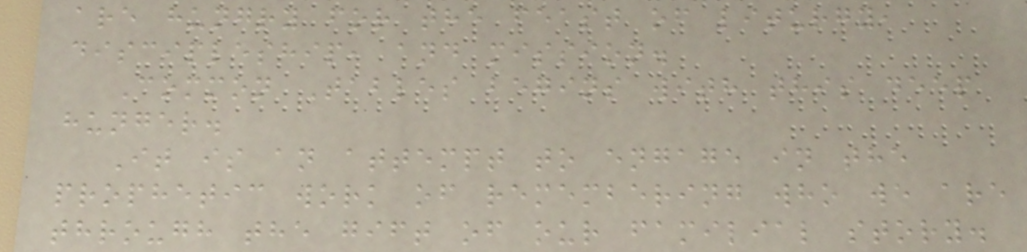are hungry for the feast of liturgy,
discipleship, and mission.
Common Tables begins with this deep
hunger.
It is an attempt to engage in the
prophetic work of remembering who we are
through the gift of our familial story.
